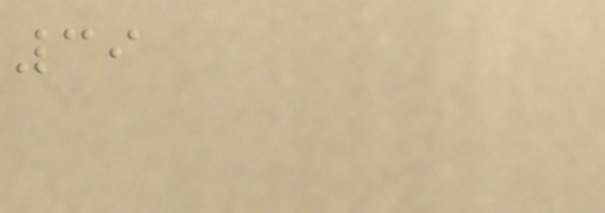39
